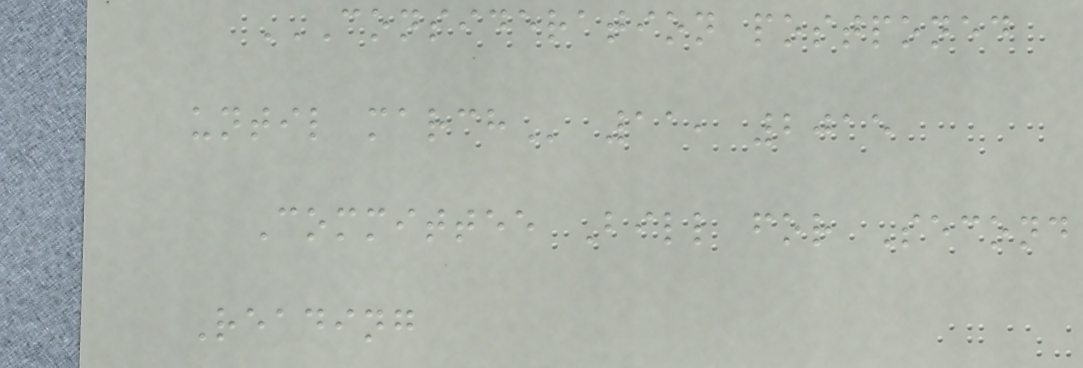CONSIDERATION POSTPONED
UNTIL MARCH 11, 2015
Committee Bill for Second
Reading
